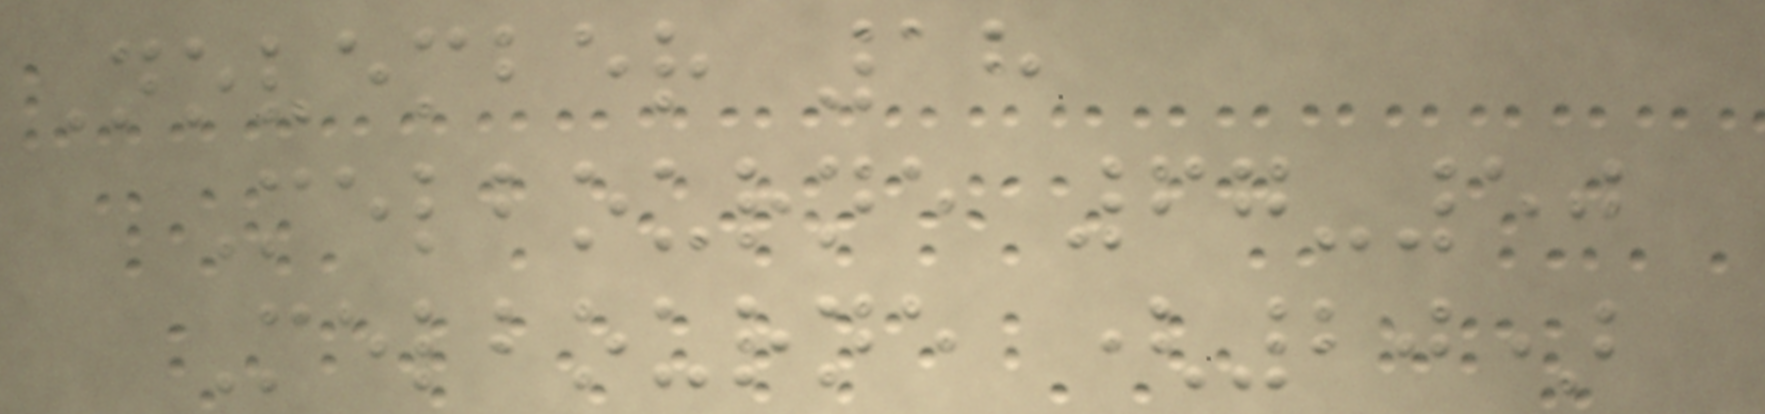November 18
Melbourne 67-50
Melbourne (20)
